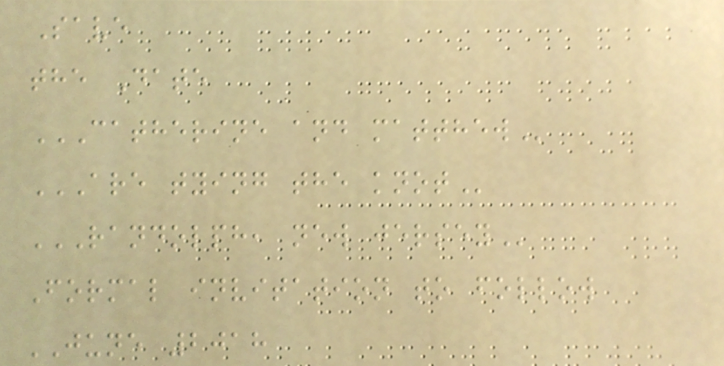Save
the Date
CATHERINE AND MATTHEW
ARE TYING THE KNOT
RANDOLPH, NEW JERSEY
Formal invitation to follow
JUNE 2018
